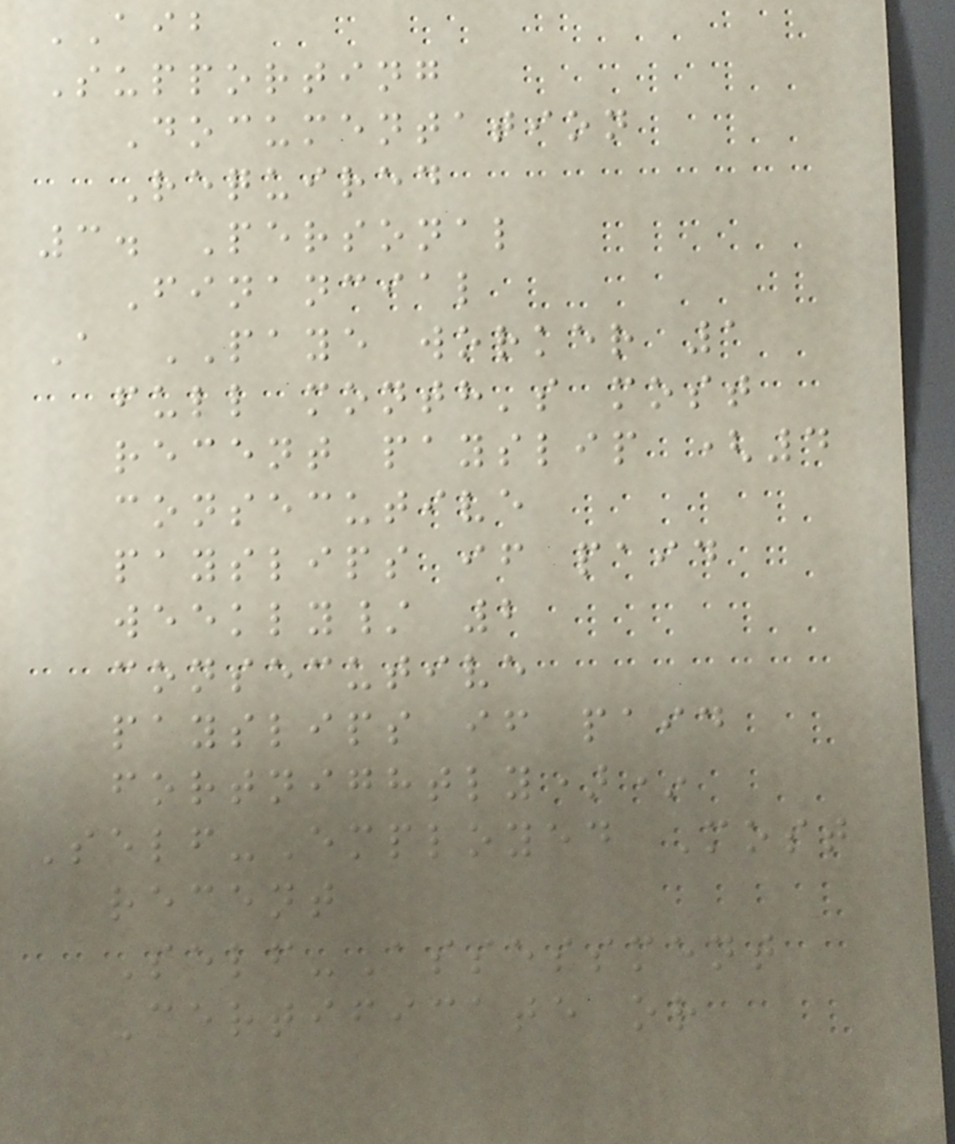AIB
Supporting
Documentation
Required
3. Personal
Financial
A PAYE worker 1
full month's most
recent payslip (4
consecutive
payslips if paid
weekly/ 2
consecutive
payslips if paid
fortnightly)*
Self-Employed Most
recent
Self-Assessment
Certificate or
